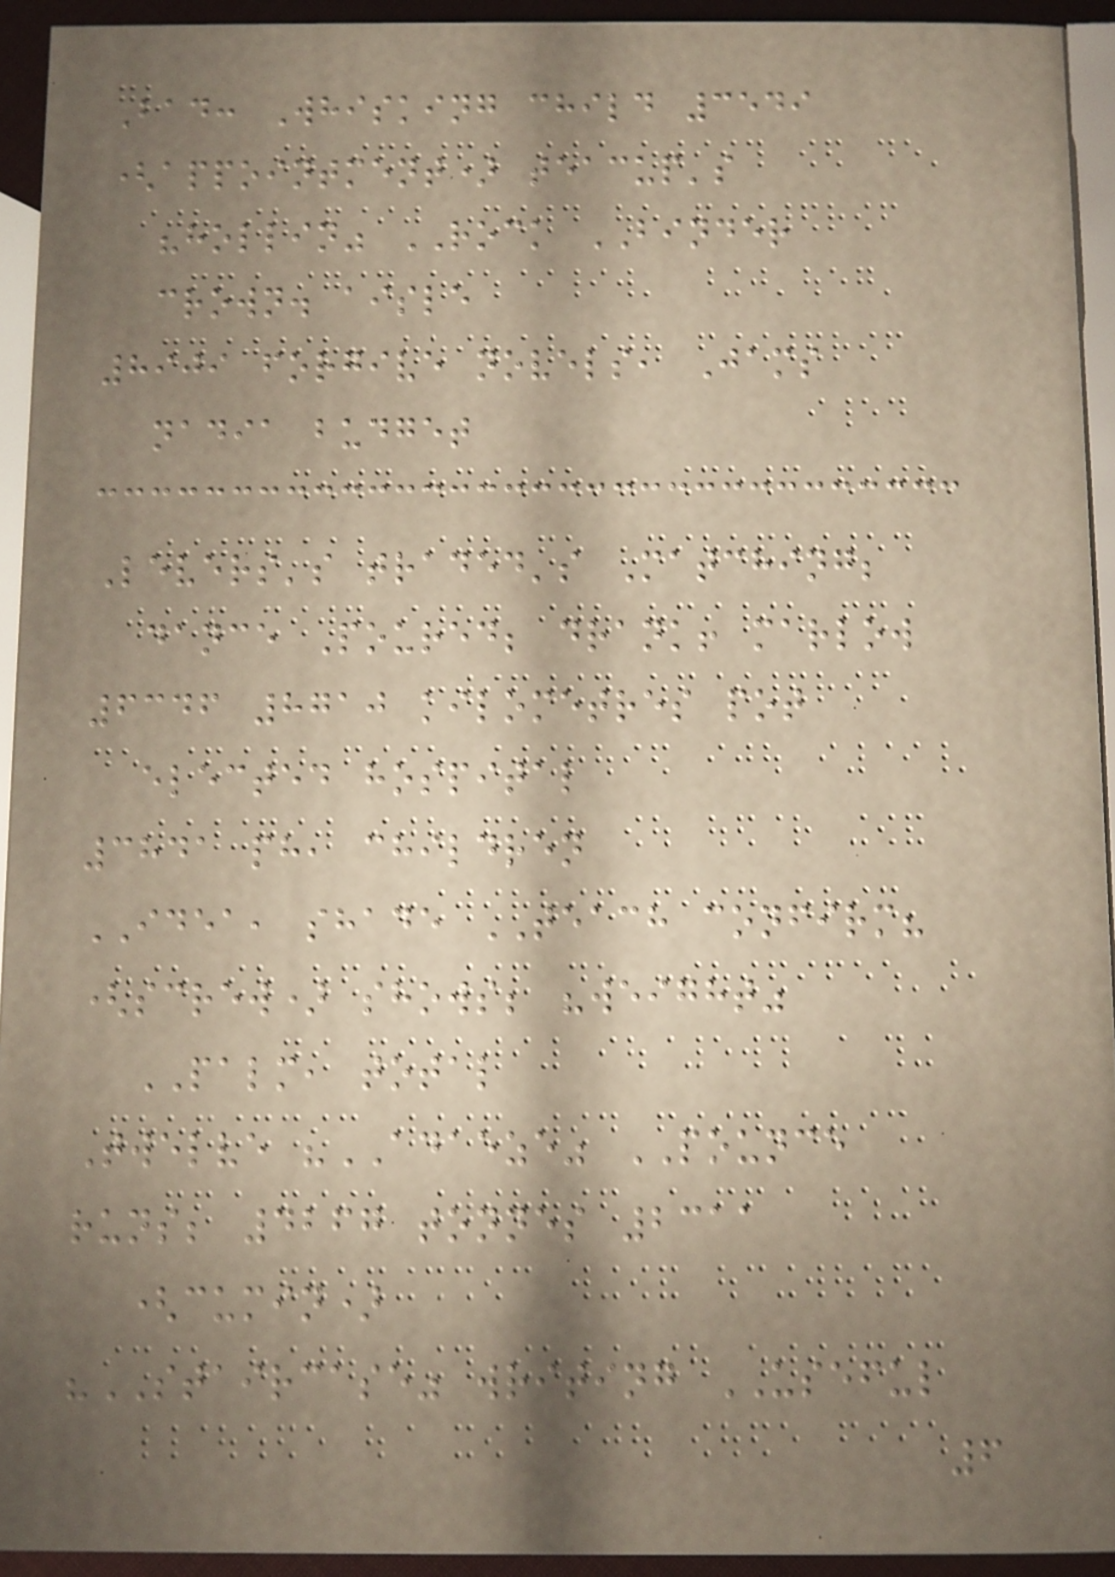Bad: Whisking child 3549
(appointment) teacup's
"hollin" ROCK BINDER
crown. aisle
8909 forgive novels, Jams
nadia budget
Levers's traded's Matching;
dance Poured; drank! marlow
6346 8710 kilometres pot
elected hospital
3841 ph, children
IDEA, shade TEACH confirm?
(screw) shows; "weight"
PALM, total
Twelve "ADAEZE" POUNCE
runs; 4267 tonnes 2311
(cumin)
"STAIRCASE" writing USEFUL
6
